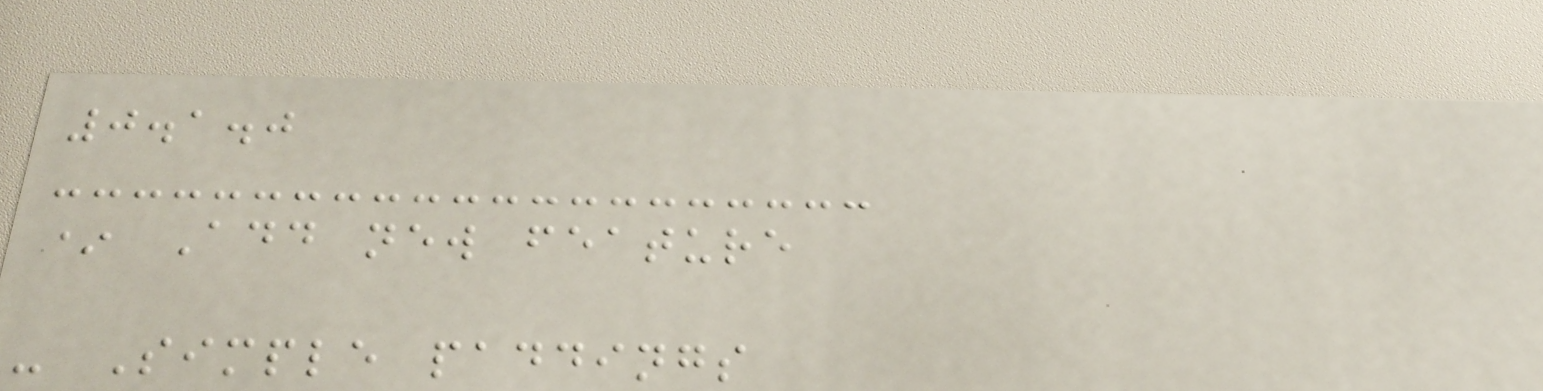0.1.0
* Add new feature
- Simple paddings
